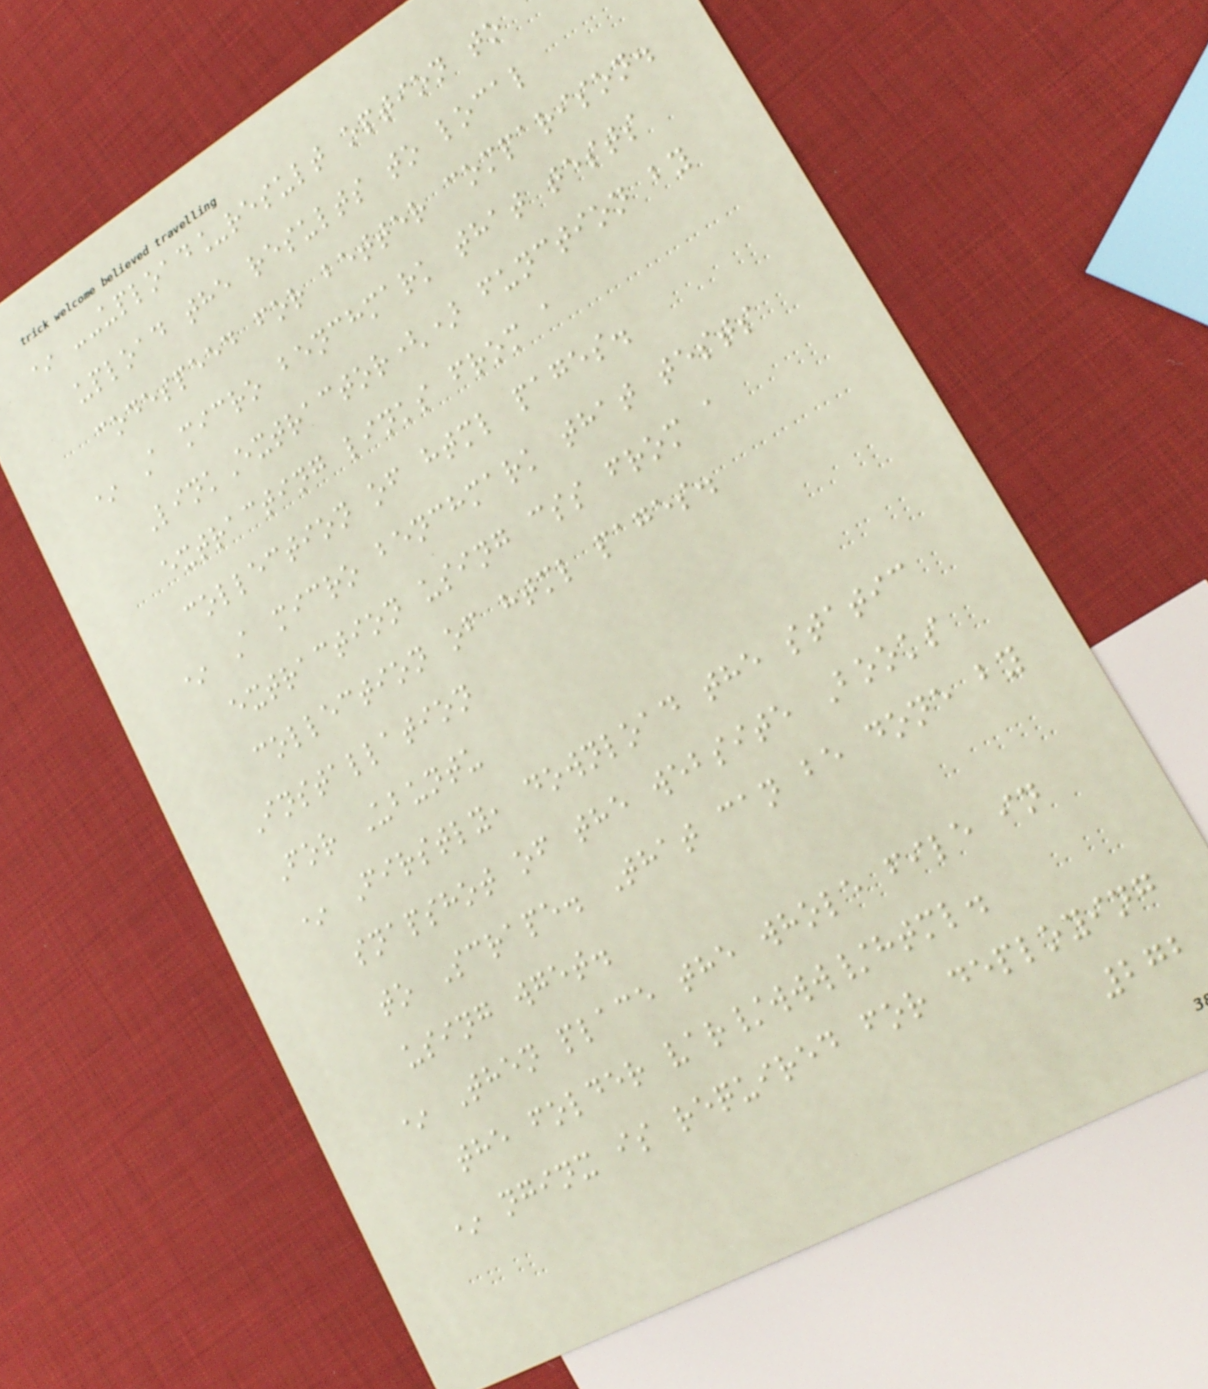* --upload_result option to
upload the results to local
codespeed for better comparison.
* A micro benchmark that tests
LinkExtractor() function by
extracting links from a
collection of html pages.
* A micro benchmark that tests
extraction using css from a
collection of html pages.
Installation
For Ubuntu
* Firstly, download the static
snapshot of the website Books
to Scrape. That can be done by
using wget.
* Then place the whole file in
the folder var/www/html.
* nginx is required for deploying
272
